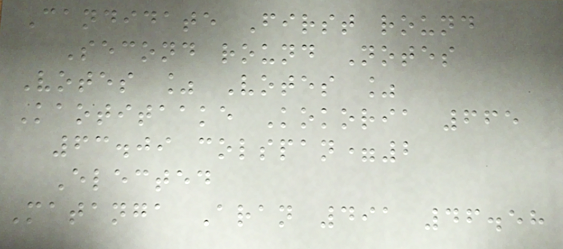Candidate First round
Second round Notes
Votes % Votes %
Kaotitaake Kokoria 665
63.09 colspan=2
Elected
Matanga Aran 491 46.58
